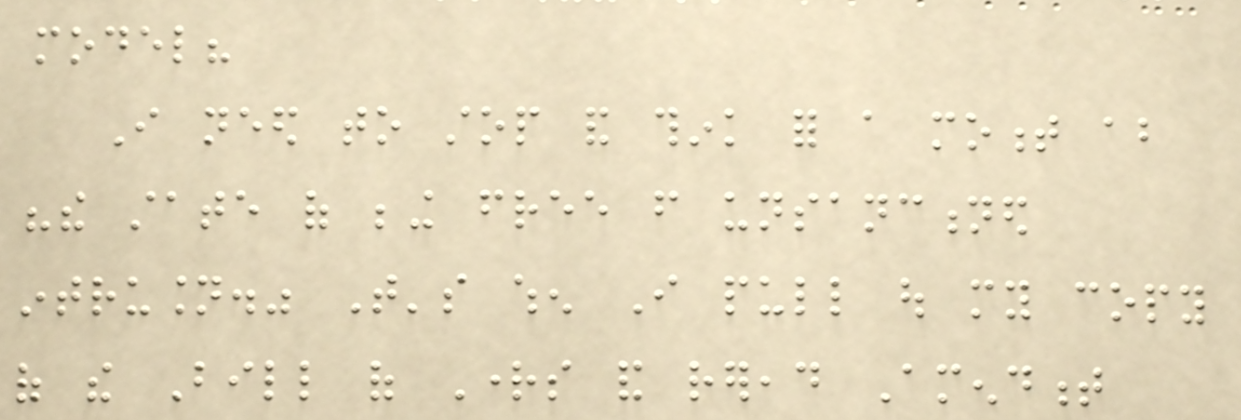model?
I need to stop and think for a moment about
"the state of being free from unsanctioned
intrusion." That's when I pull out my copy
of the Bill of Rights and reread Amendment
